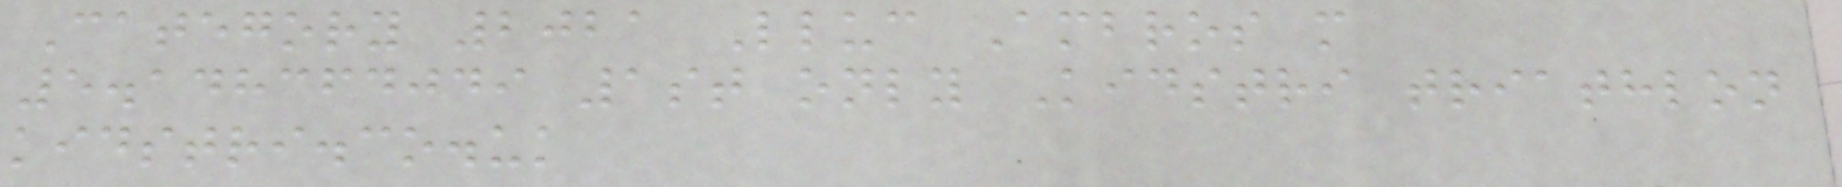Category 2021 Lluc Ambros m
5.148364049 1st only Kidstri triathlon
kidstri.co.uk
